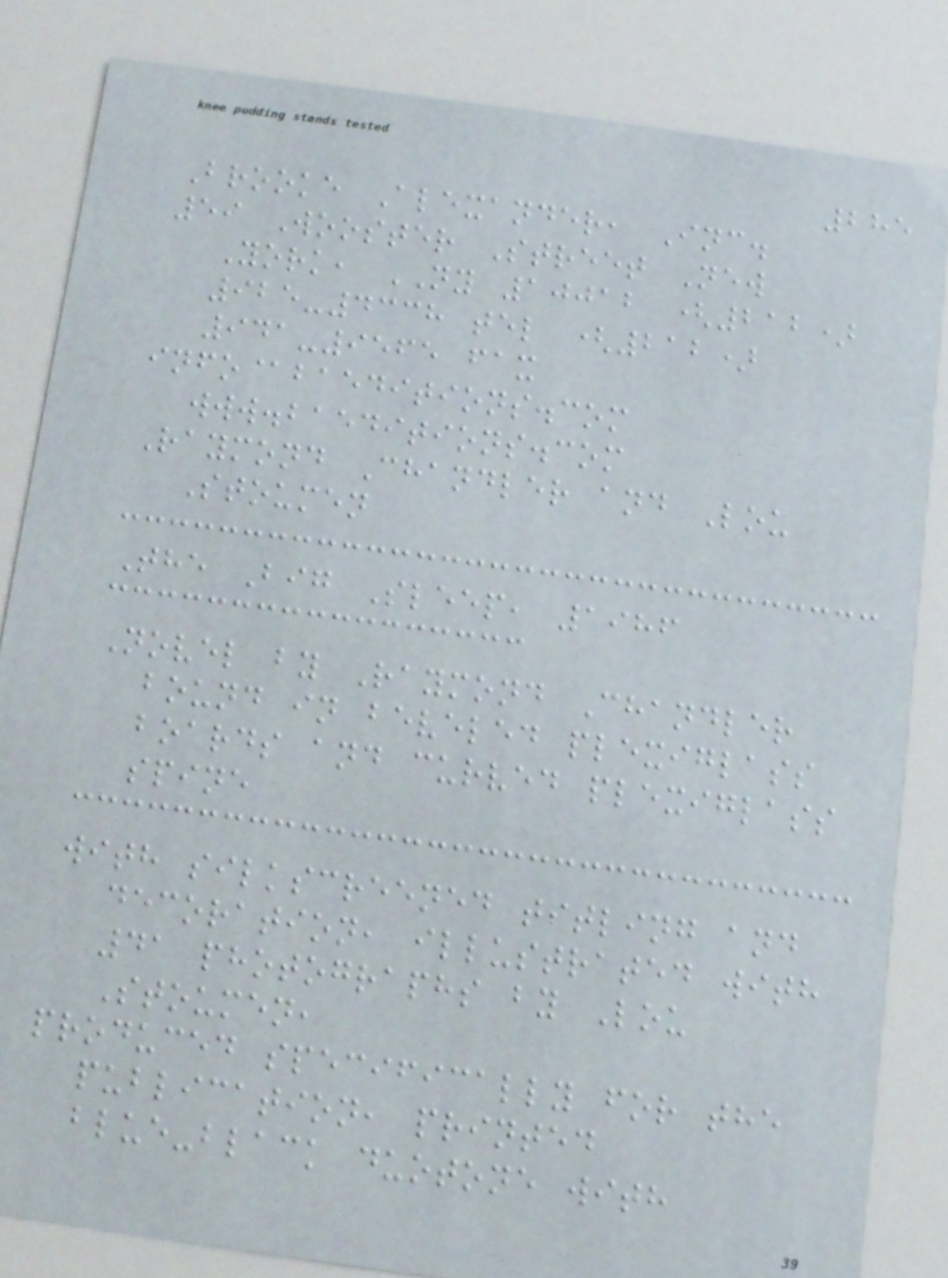285
Brooke Alexander, Inc.
59 Wooster Street New
York, NY 10012 (212)
925-4338 tel (212)
941-9565 fax
info@baeditions.com
www.baeditions.com
Raymond Chandler and Lou
Stoumen
The Big Sleep, 1986
Novel by Raymond Chandler
bound in beveled plexiglass
boards and curved plexiglass
spine
with silkscreened titling and
decoration, illustrated with
41 photographs by Lou
Stoumen,
produced specifically for the
publication, printed
blue-black duotone with
